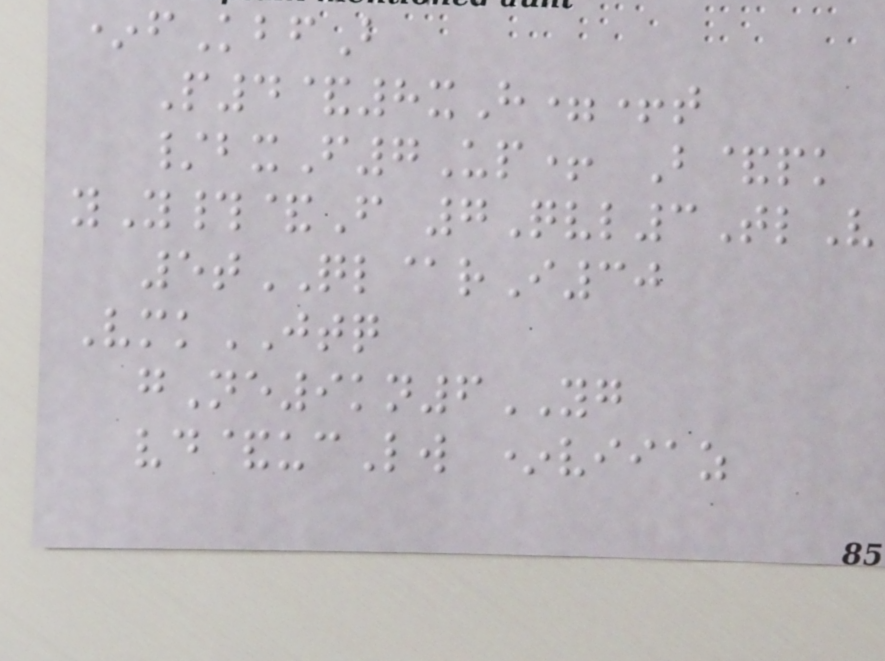*fKbfB
P4&8xH=+t
/bxF7Up+ B&pk
yY#&F 7Qvl3TlV
5tQL@rI30
VmkJTQ
gNe9kn6YG
vd&ucLw *viiaz
